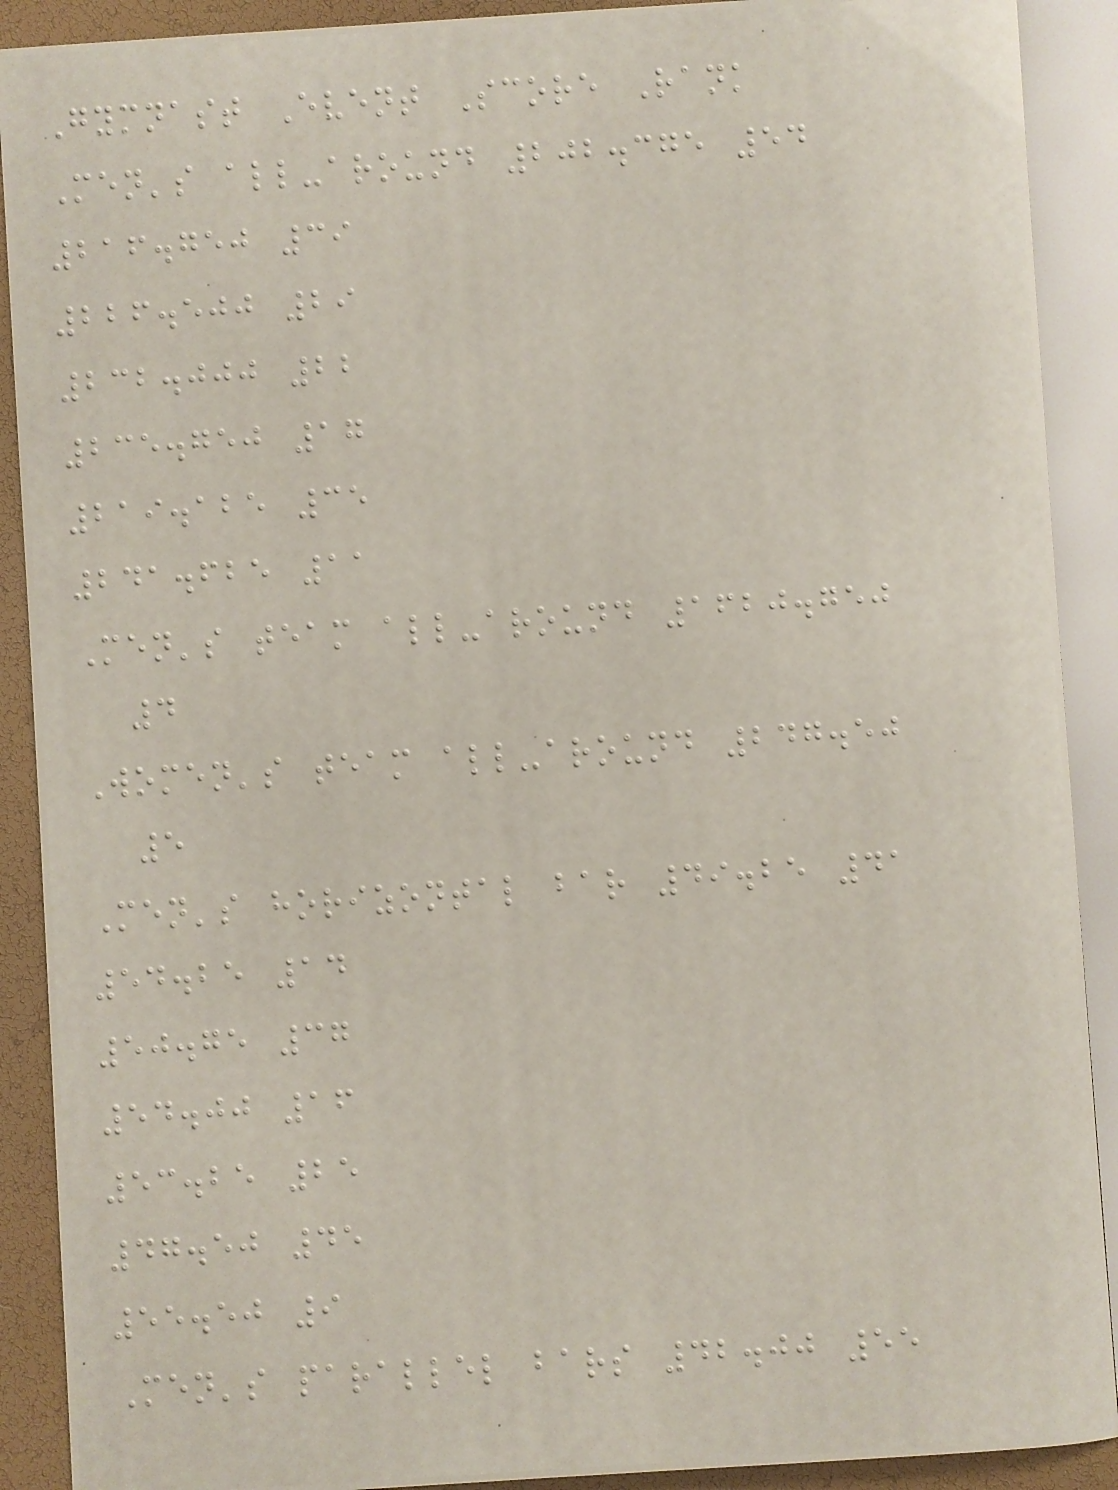Gymnast Event Score Rank
Men's all-around 202.375 54
216.750 39
226.500 29
232.000 22
235.750 17
219.125 35
241.625 11
Men's team all-around 1620.750
4
Women's team all-around 247.50
5
Men's horizontal bar 49.25 41
54.25 14
50.75 37
54.00 16
53.25 25
47.50 45
55.50 9
Men's parallel bars 42.00 55
